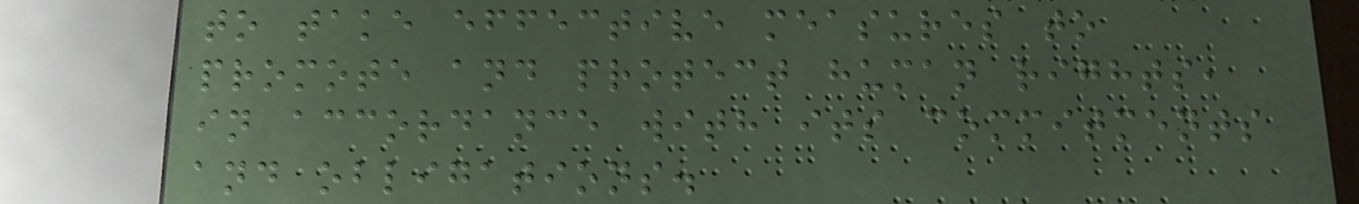to take effective measures to
promote and protect human rights,
in accordance with its commitments
and obligations.
